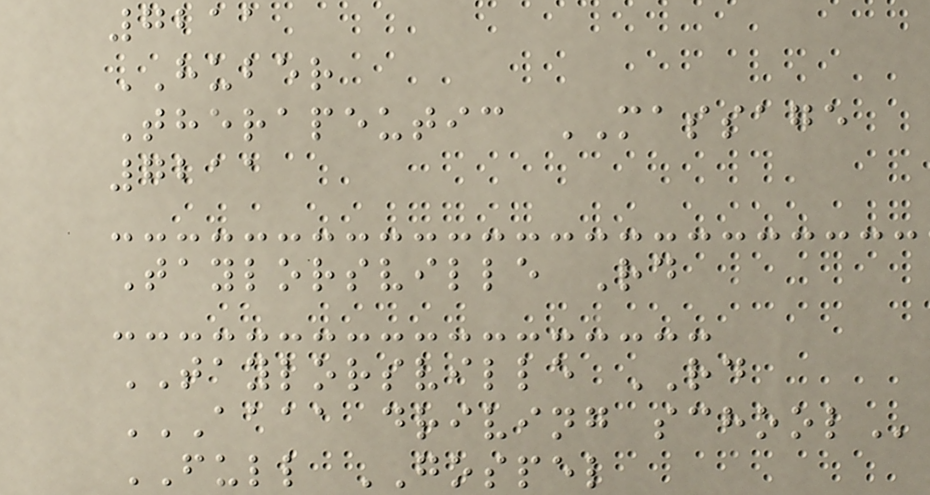7211
HUBER
Therapeutic MASSAGE
7211
Taylorsville Rd
TAYLORSVILLE RD
AAAA DRIVING SCHOOL
FULL GOSPEL
